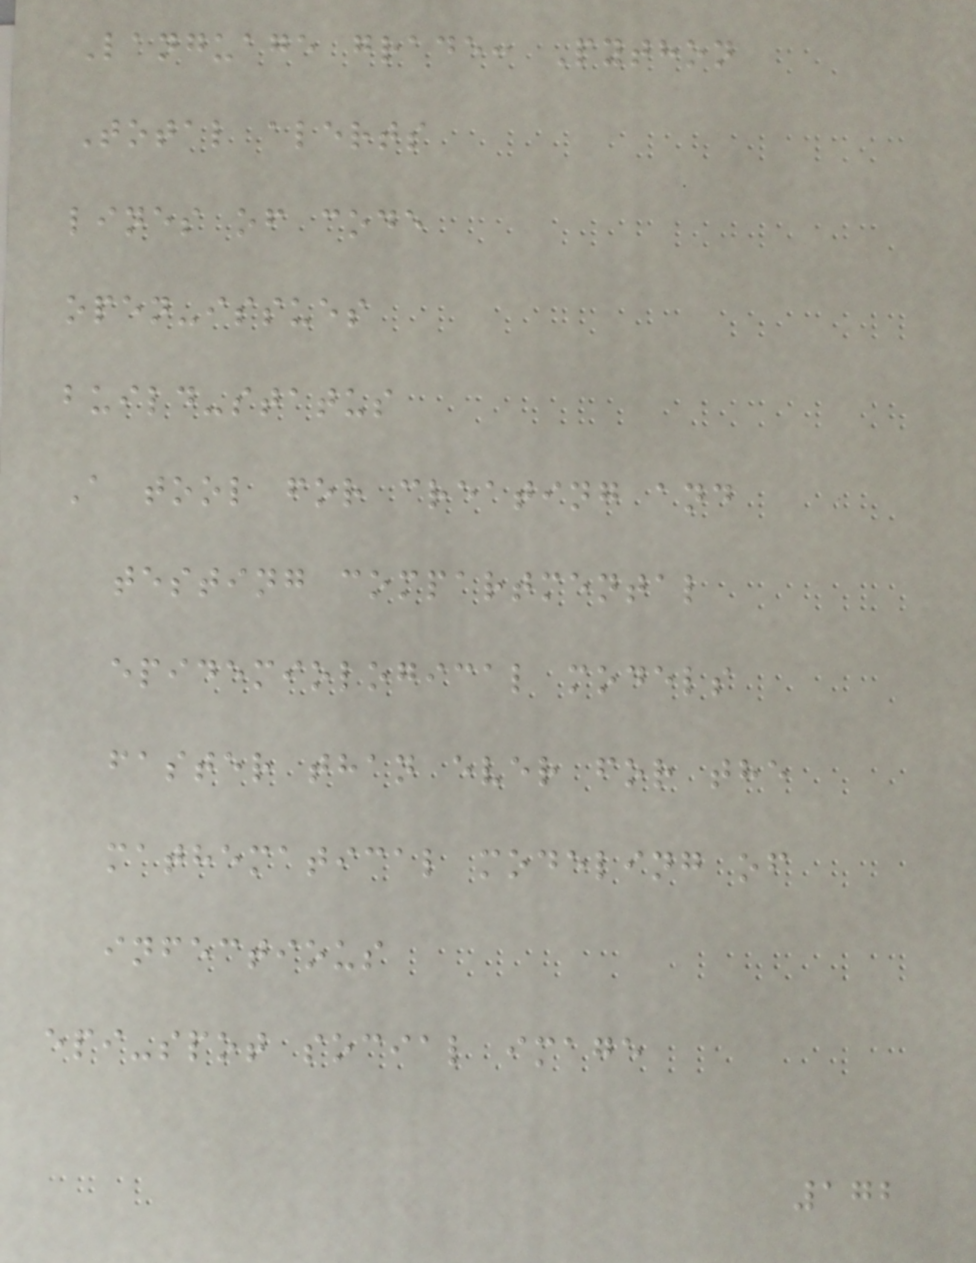Language grade: Python
Total alerts
lines of code
open-issues
build-status
A tool for creating and
testing compartmental
epidemiological models
faster than ever for the
mathematical modeling of
infectious
epi-spot social image
172
